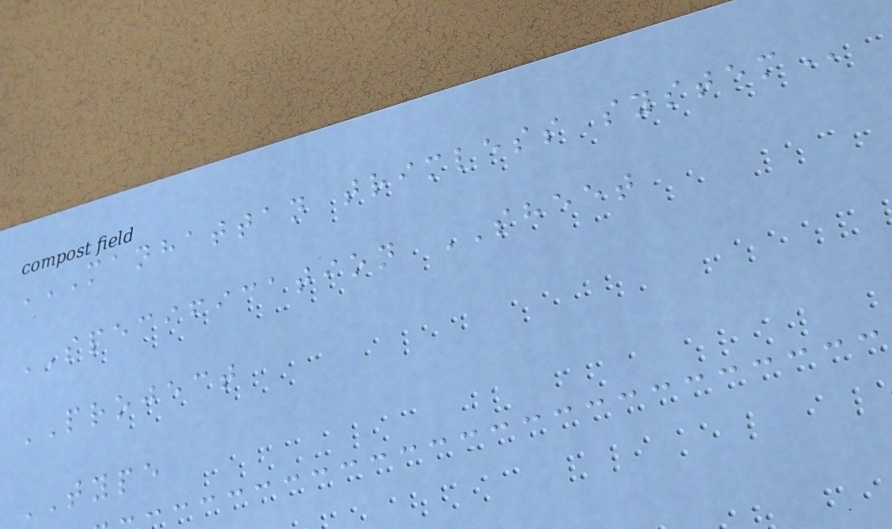MANHATTAN TRIMLESS SYSTEM
SPECIFICATION SHEET
PROJECT
TYPE
